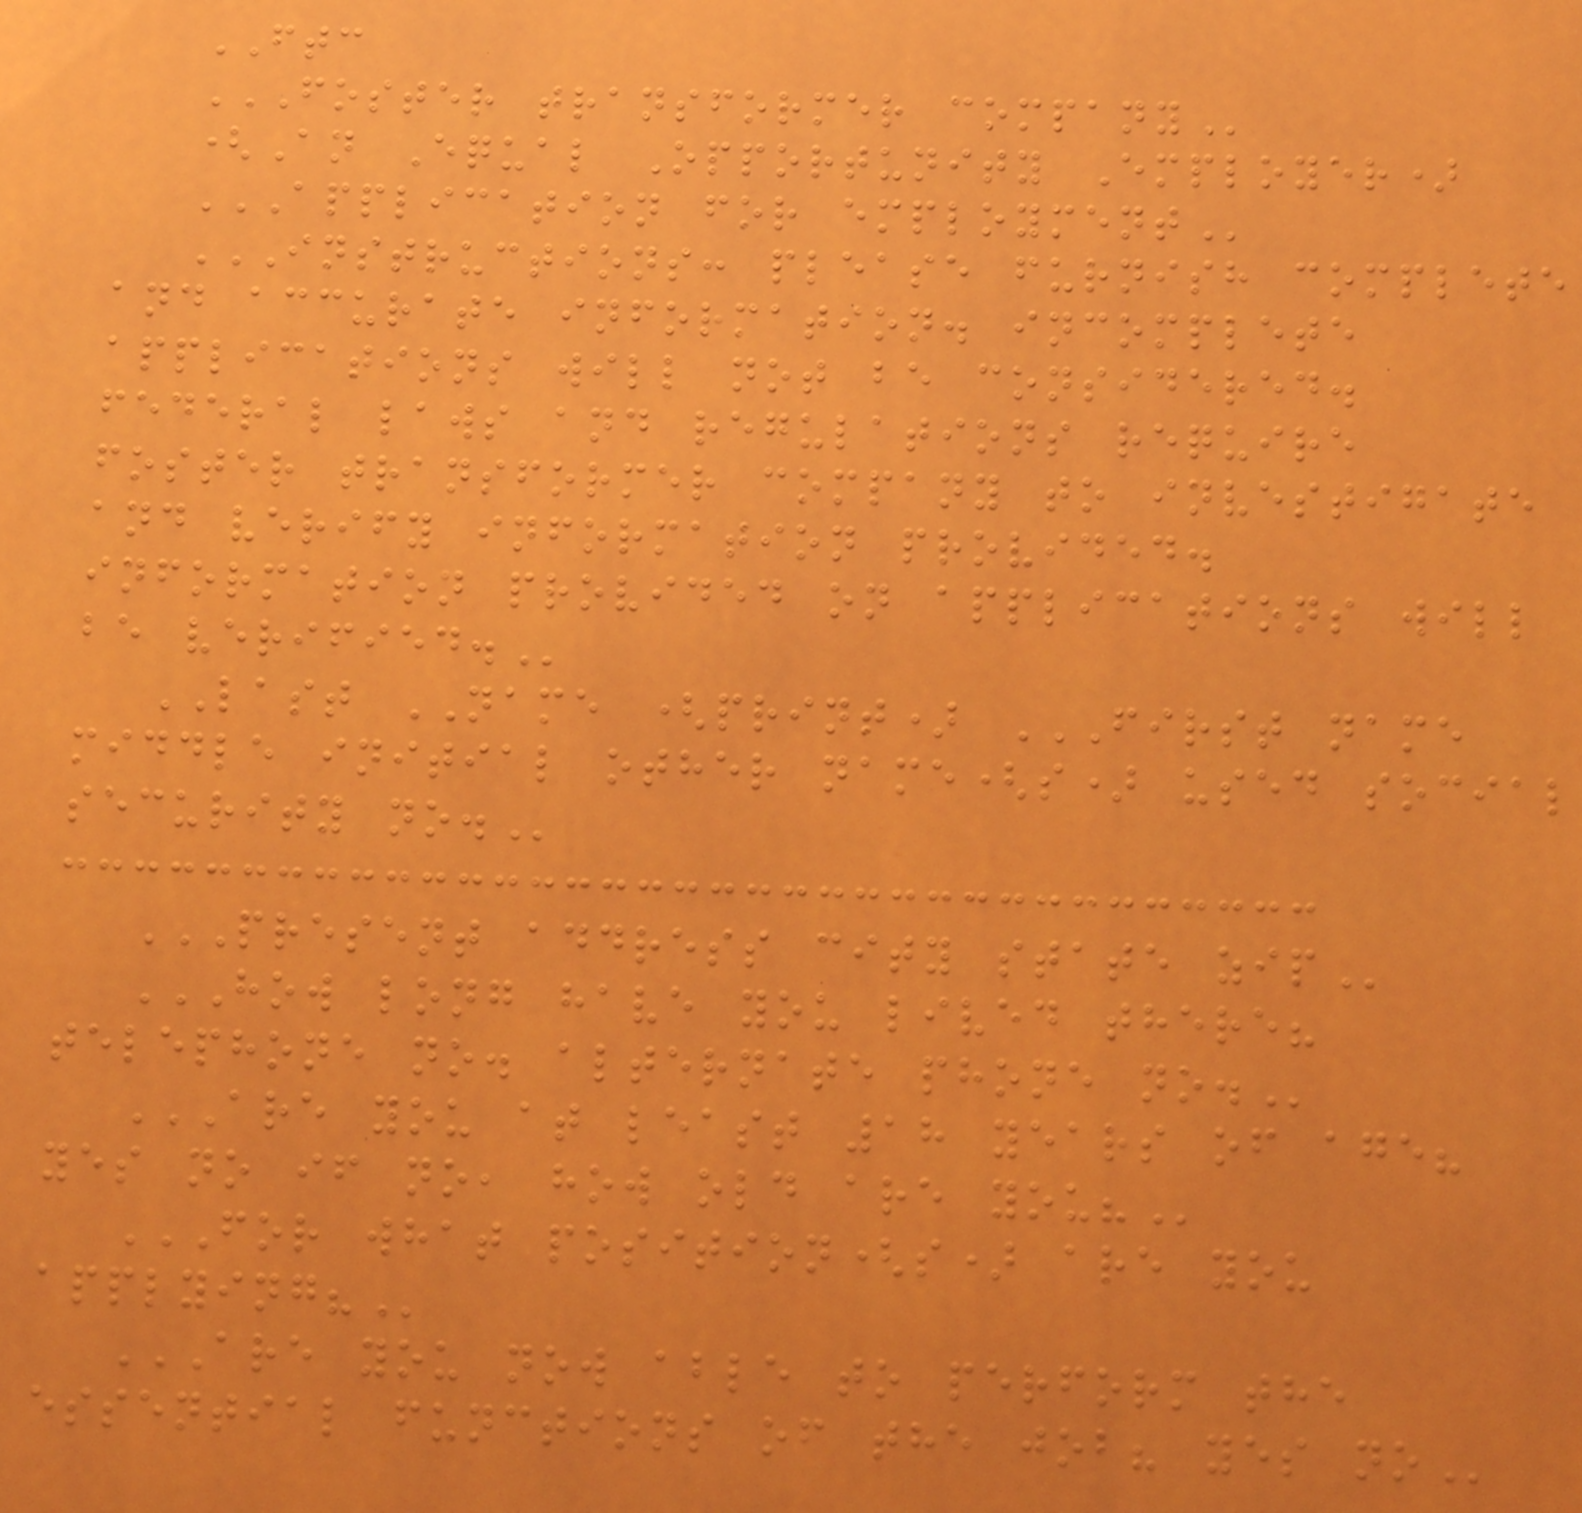FTC
FOSTER TRANSFORMER COMPANY
(An Equal Opportunity Employer)
APPLICATION FOR EMPLOYMENT
INSTRUCTIONS: PLEASE FURNISH COMPLETE
AND ACCURATE INFORMATION. INCOMPLETE
APPLICATIONS WILL NOT BE CONSIDERED.
FEDERAL LAWS AND REGULATIONS REQUIRE
FOSTER TRANSFORMER COMPANY TO INVESTIGATE
AND VERIFY INFORMATION PROVIDED.
INFORMATION PROVIDED ON APPLICATIONS WILL
BE VERIFIED.
LAST NAME (print) FIRST NAME
MIDDLE INITIAL OTHER NAME(S) USED SOCIAL
SECURITY NO.
PRESENT ADDRESS CITY STATE ZIP
HOW LONG HAVE YOU LIVED THERE?
TELEPHONE NO. ALTERNATE PHONE NO.
ARE YOU AT LEAST 18 YEARS OF AGE?
YES NO IF NO, HOW OLD ARE YOU?
FOR WHAT POSITION(S) ARE YOU
APPLYING?
ARE YOU NOW ABLE TO PERFORM THE
ESSENTIAL FUNCTIONS OF THE JOB? YES NO
